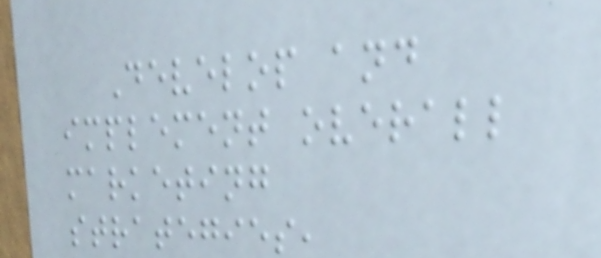Develop and
implement overall
marketing
strategies,
